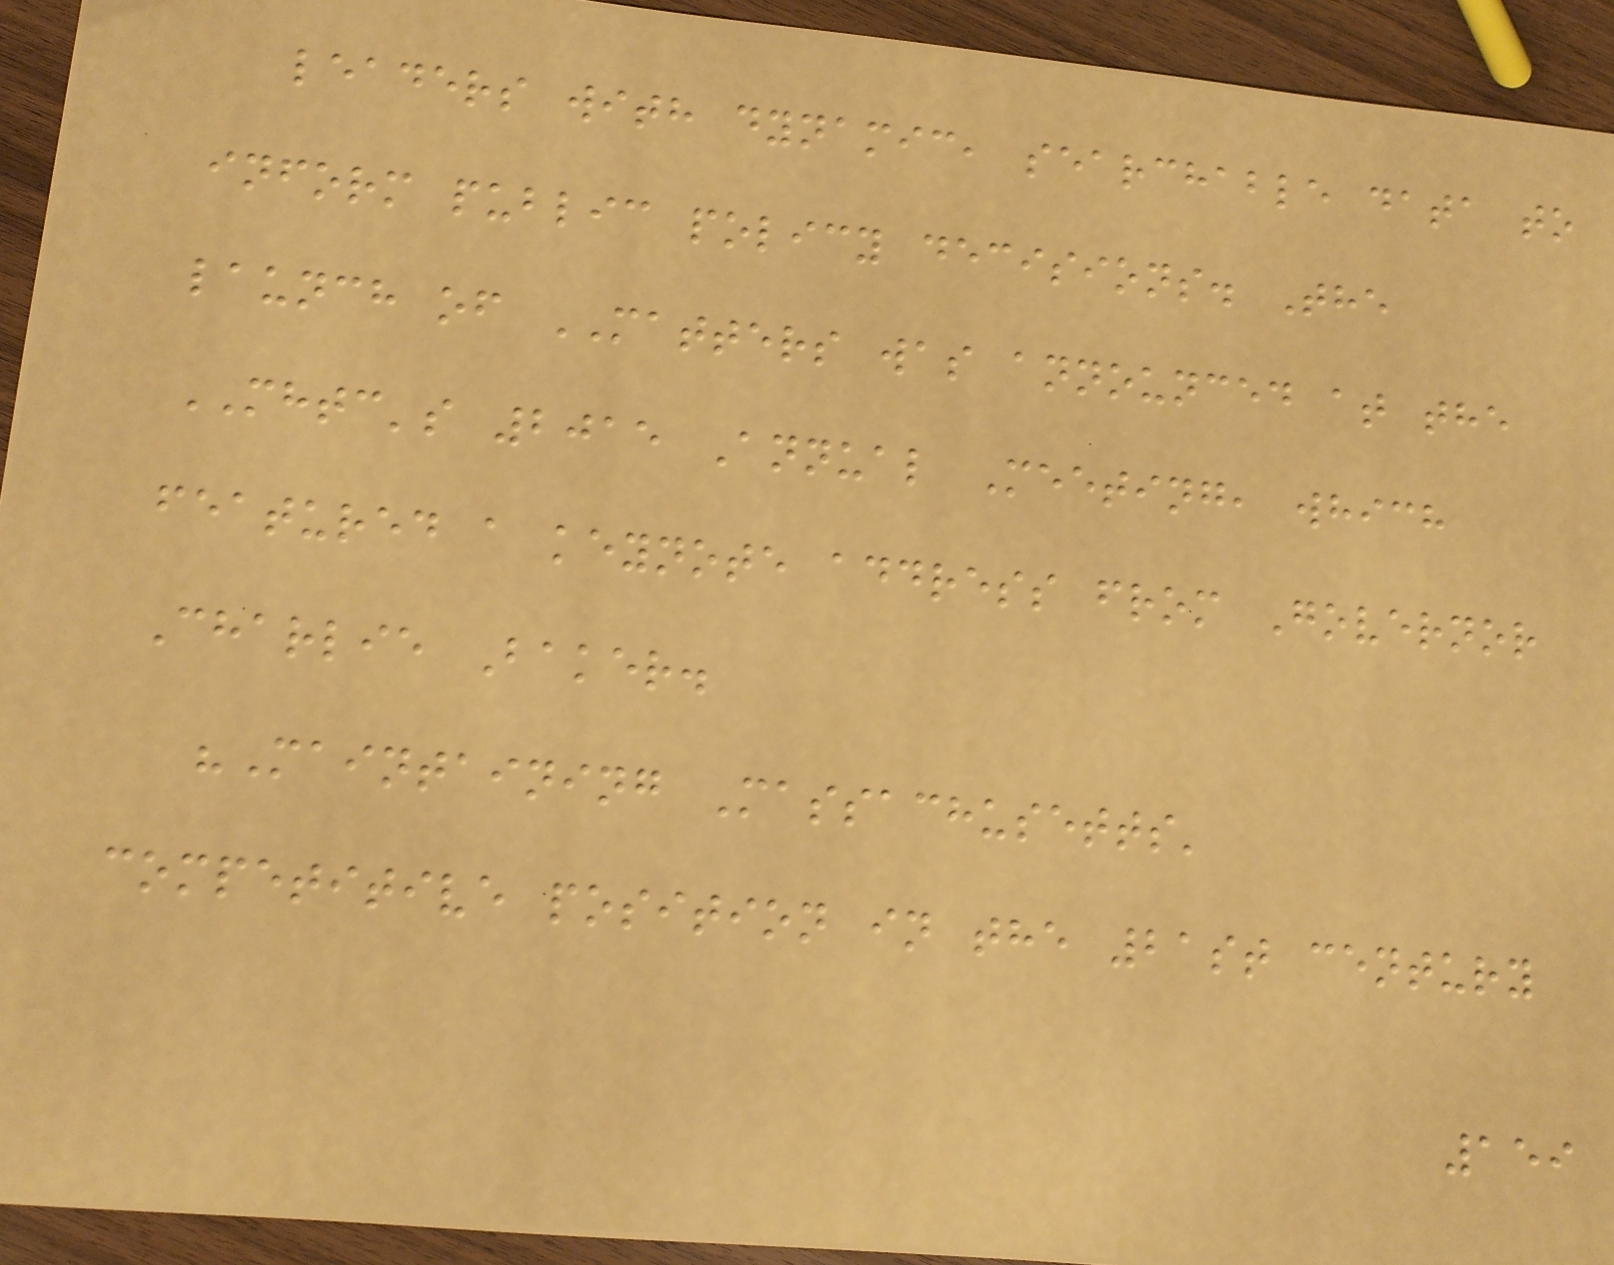leaders with dynamic, searchable data to
inform public policy decisions. The
launch of MATTERS was announced at the
MHTC's 2015 Annual Meeting, which
featured a keynote address from Governor
Charlie Baker.
"Maintaining Massachusetts'
competitive position in the 21st century
159
